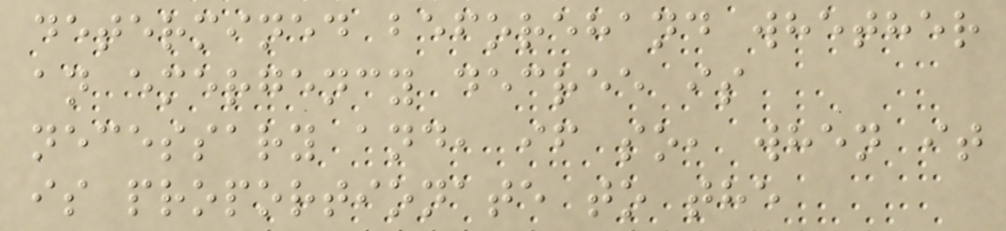determined beforehand whether
an emergency decree is
necessary and, if so, when it
is proportionate to the
